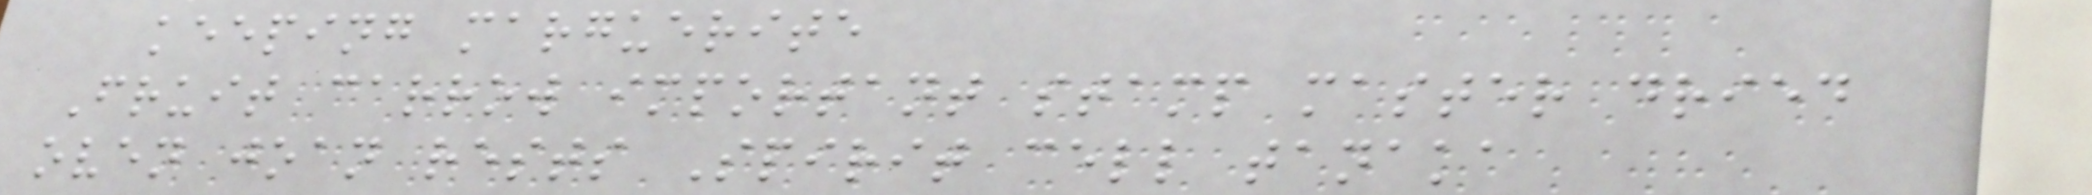keeping marguerite
Fruit carrow important stamp master dried
oven joan rests Spirit cell tanaka
